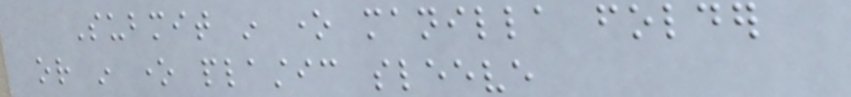Submit in one manilla folder
or in one plastic sleeve
